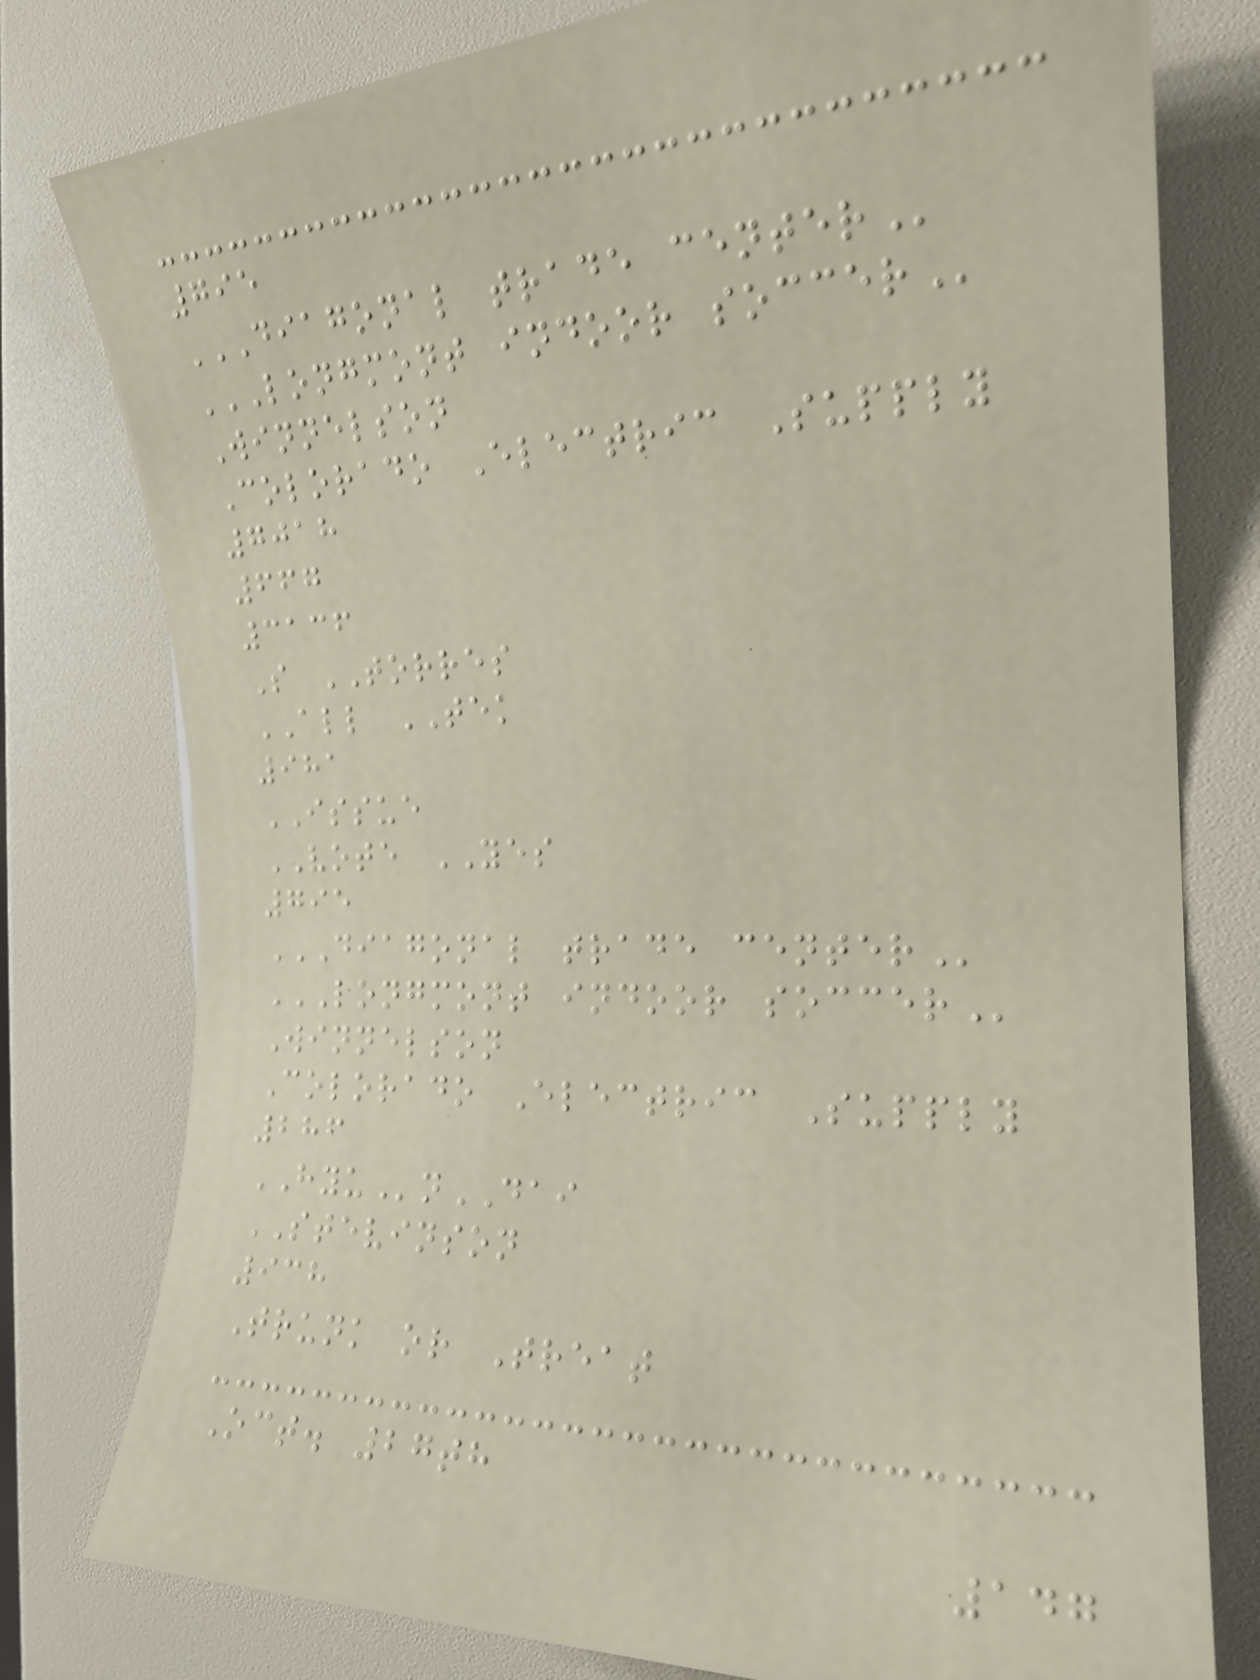795
DIAGONAL TRADE CENTER
LONGMONT INDOOR SOCCER
Winnelson
Colorado Electric Supply
7018
667
3136
S TORRES
ALL TEK
981
ISSUE
VOTE YES
795
DIAGONAL TRADE CENTER
LONGMONT INDOOR SOCCER
Winnelson
Colorado Electric Supply
286
HYUnDAI
STEVINSON
938
Trunk or Treat
Oct. 27th
147
